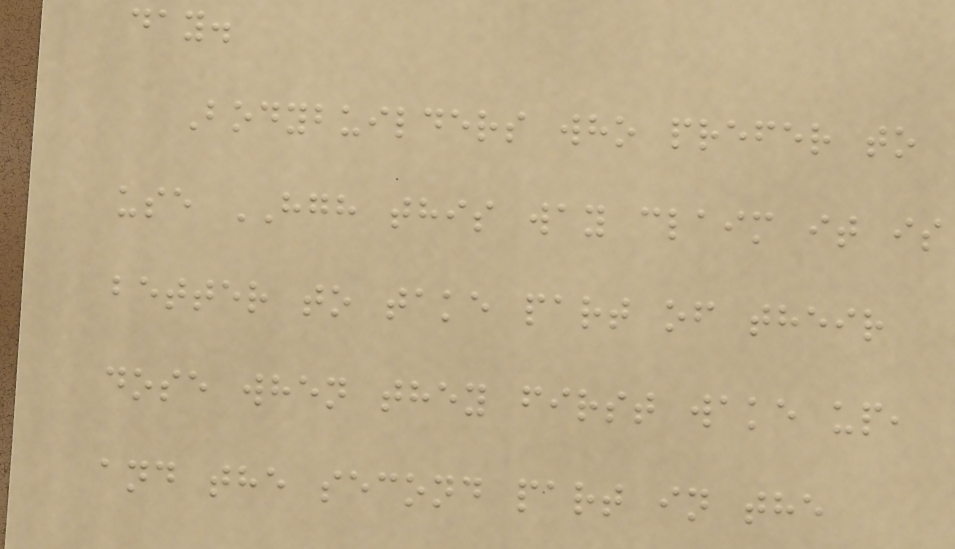day.
Bodybuilders who prefer to
use HGH this way claim it is
better to take part of their
dose when they first wake up,
and the second part in the
